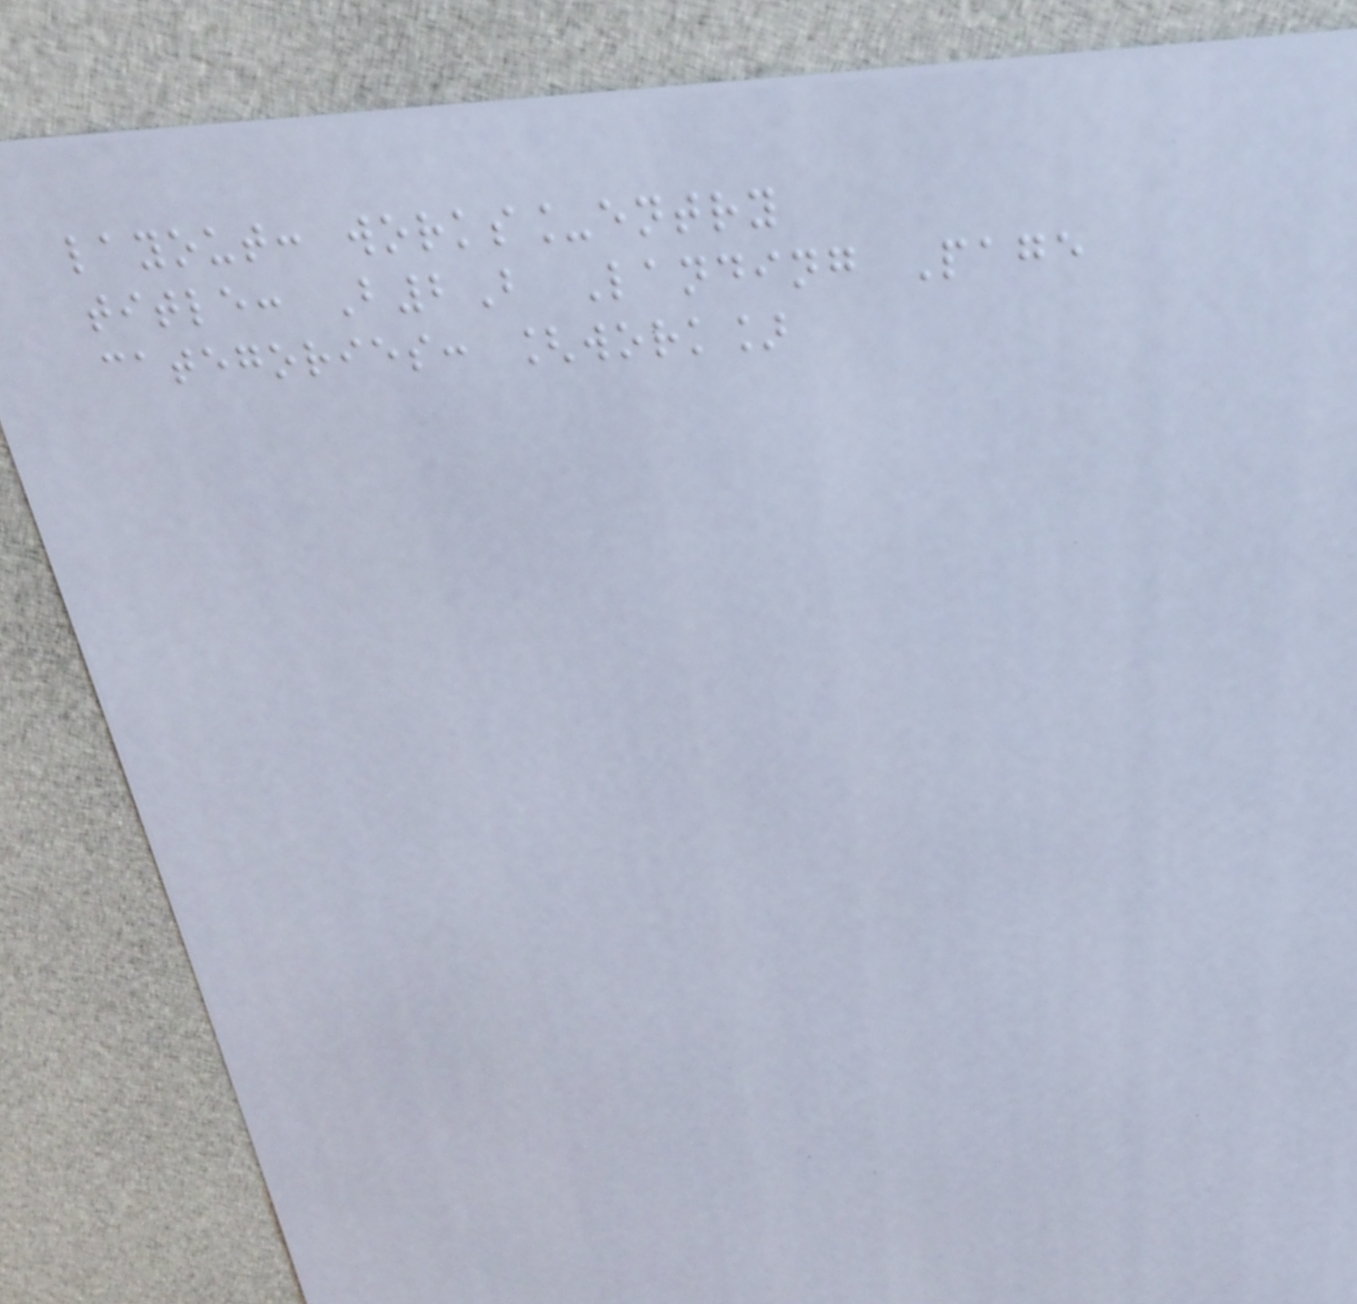layout: works_entry
title: B2B Landing Page
categories: [work]
